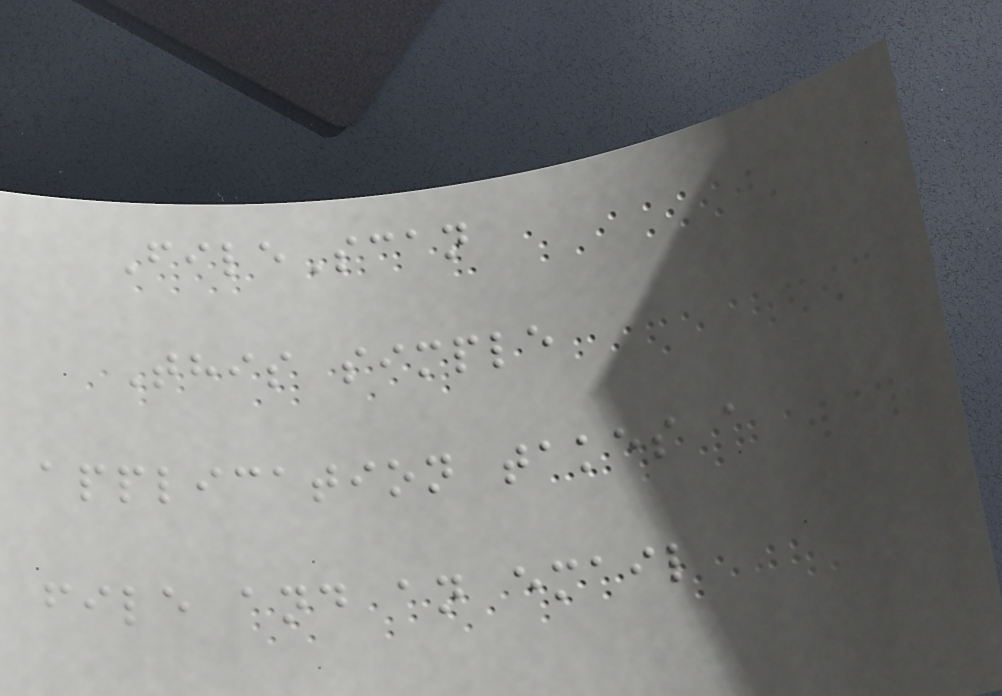FileScan
This simple
application takes a
file and an email
